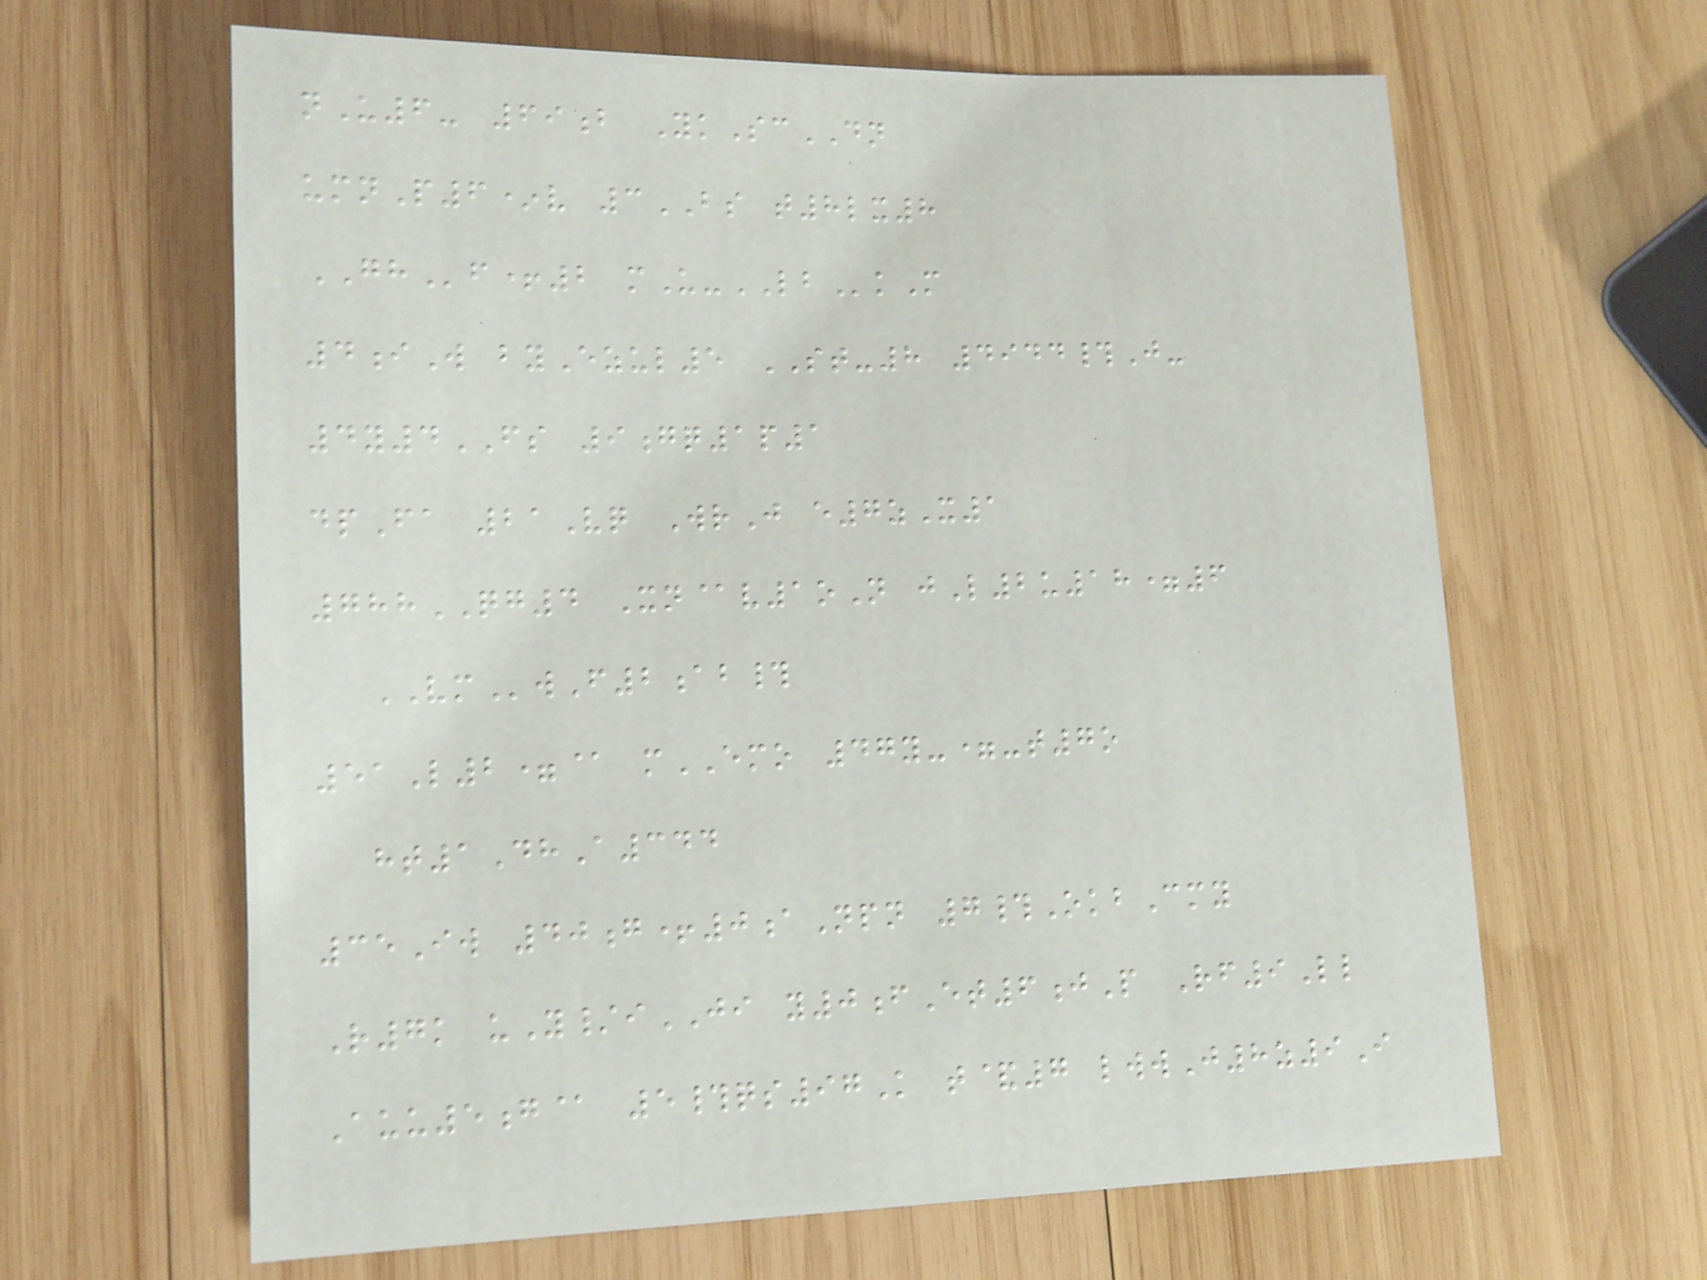nU6- 69b YkScDN
umnP6*v 3BS t8lx8
GHf+2 mU-LBkM
4iW byEzul5 ST-8 4944#J-
4y4FS 9gq1p1
dpFa 21Vq WrJ e7zX1
788QG4 Xn@v1oN jL2u18=6
VMwF2ab#
51L2=@ mEMO 47y-=-t7o
ht1DhA344
35Iw 40g+0aNpn 7#OkbCmy
R7k uY/iJI y0fEt6jP Rf9Ll
Auu5g@ 5#qs97K t&7 lwwJ8z9I
